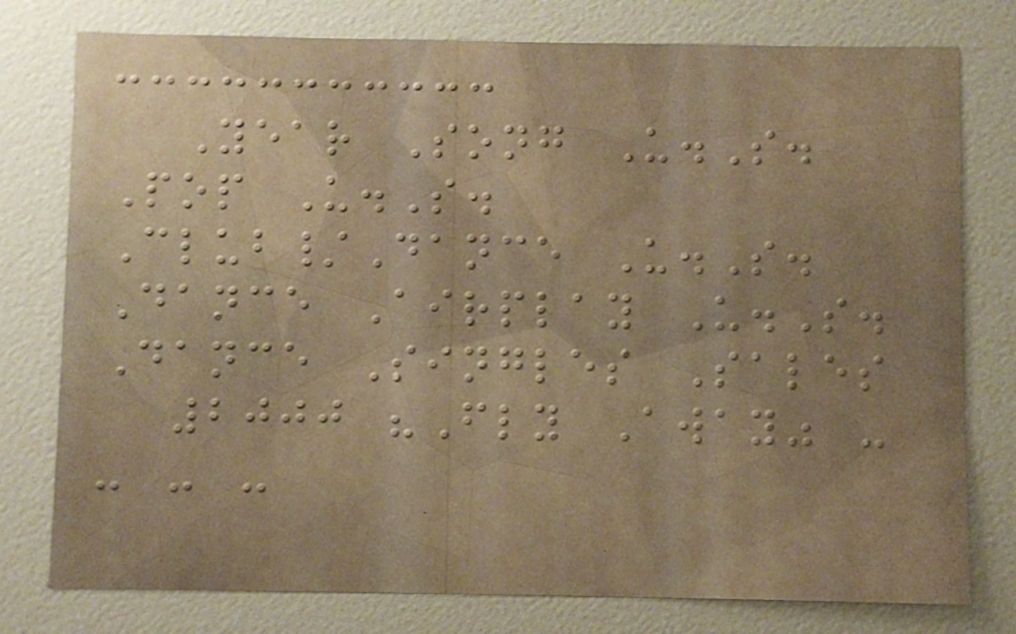Year Song U.S.
Pop U.S.
Club/Dance U.S.
Dance Airplay U.S.
Dance Singles Sales
2000 "Fly Away" -
- - -
